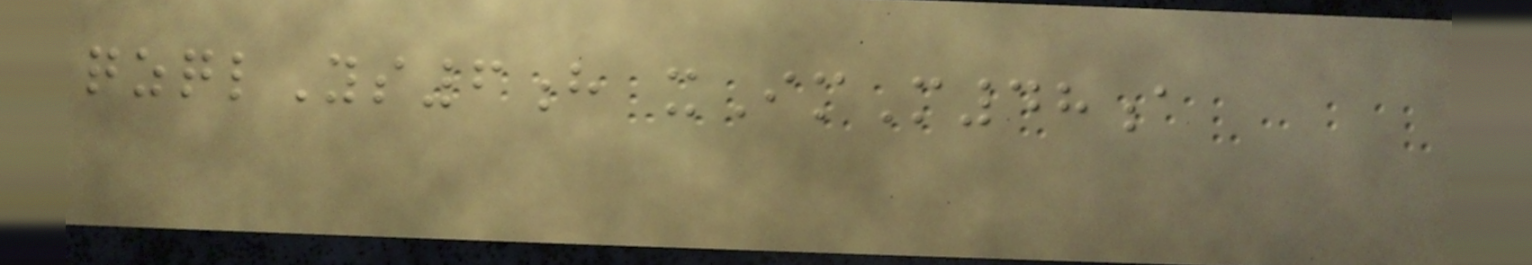qzqlYs6h xImM48a
